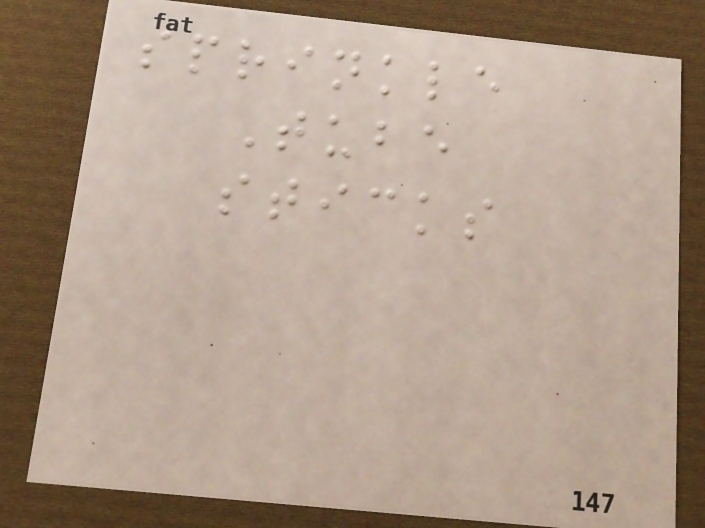sprinkle
Tube
sticks
